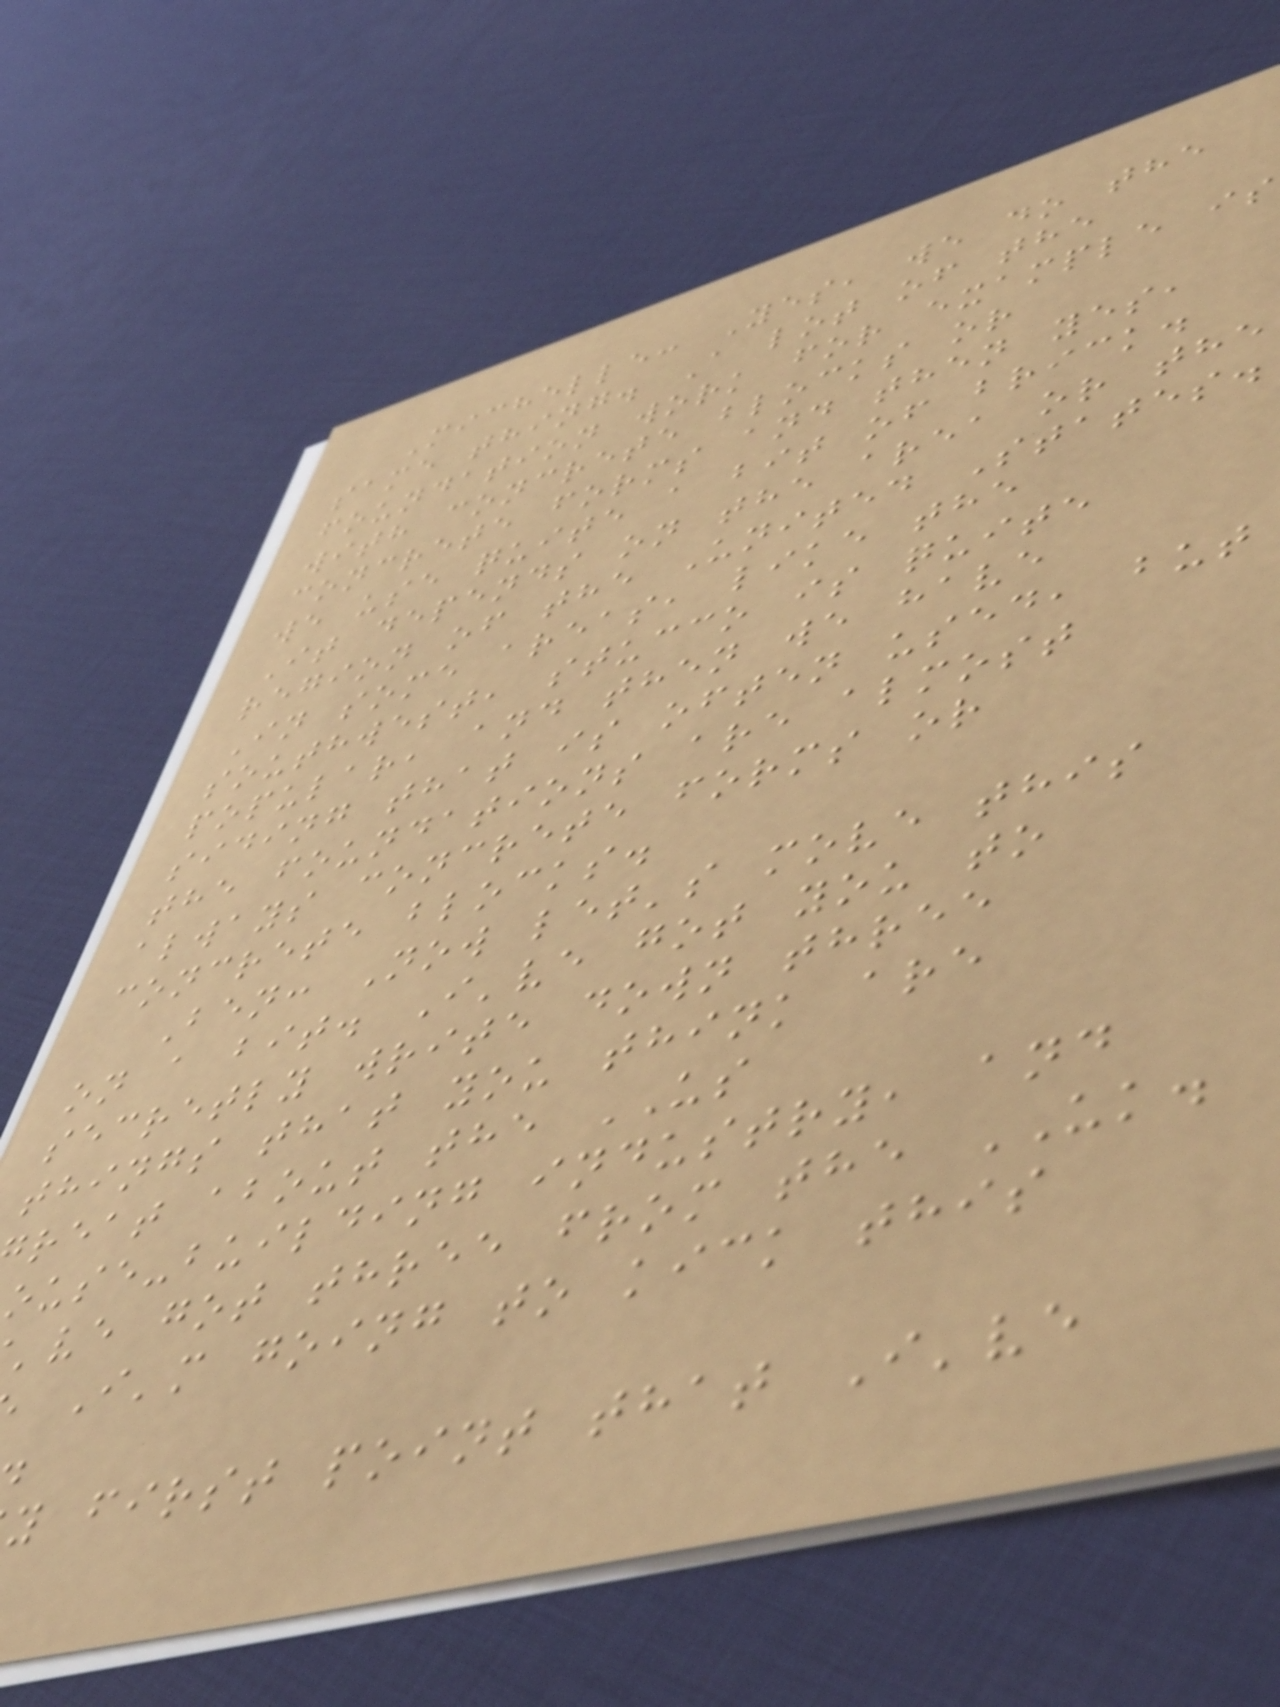Michelle: Yes, we do the
same thing. A lot of the
foundation work for example is
with concrete blocks or
concrete forms and then yes,
we use quite a bit of brick.
It depends on the area or the
region of the United States.
In some areas, like the
southwest, stucco is quite
popular, and then we have
siding that is often used, but
the foundations are almost
always concrete forms or
concrete blocks.
Ben: Now let's move this
on a bit. I've got you to
secretly write down three
things that you think are
reat about the US
ouse-building industry, and
've got three from the UK.
I'm going to kick this
y first point that I've
